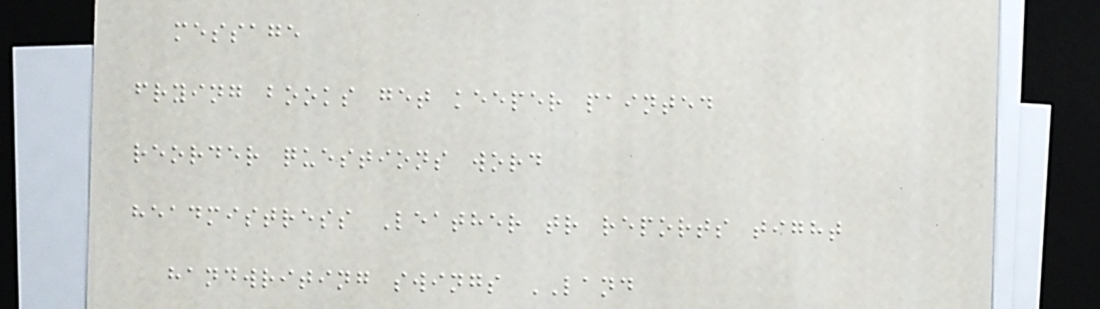message
frying books get keeper painted
reorder questions word
headmistress Leather tr reports tight
handwriting swings LAND
